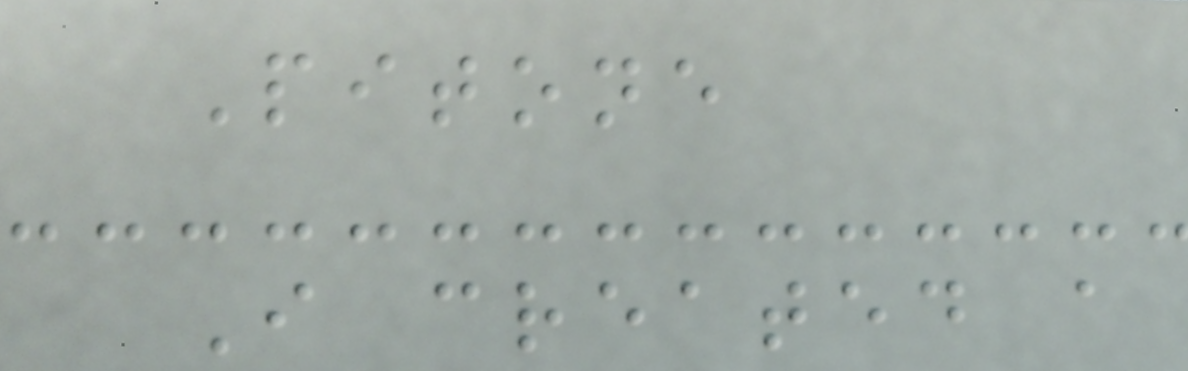Pitone
I created a
